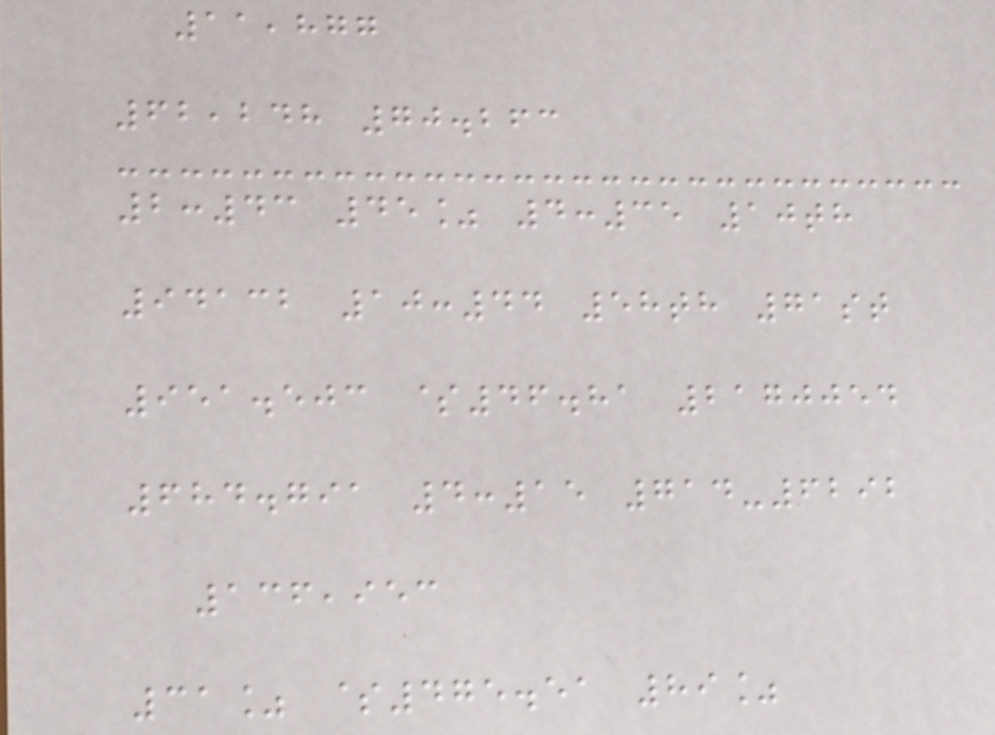11,877
62,248 70.263
2:43 45% 4:35 10th
94132 10:44 58th 71st
951.503 $46.81 2170054
684.791 4:15 714-6292
136,953
31% $475.51 89%
